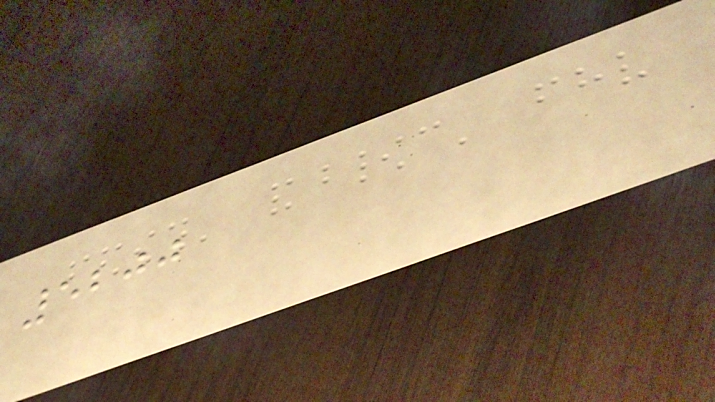5200
